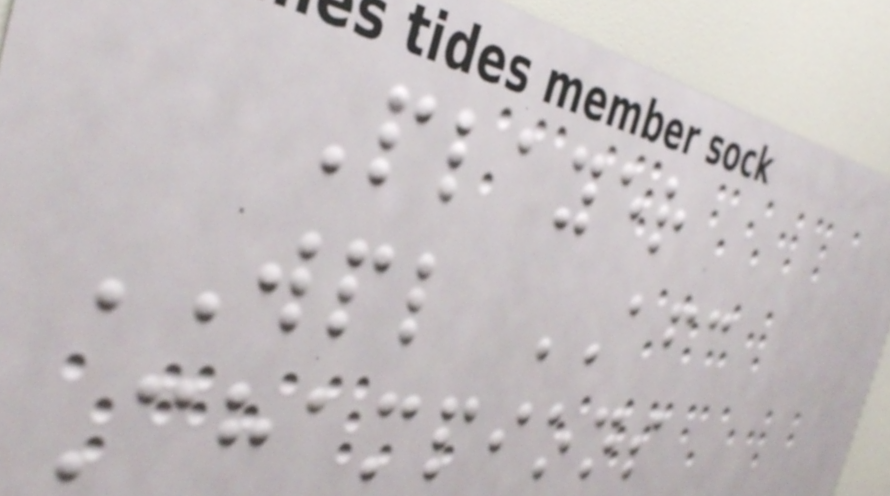Player
WPL AFC
Champions
